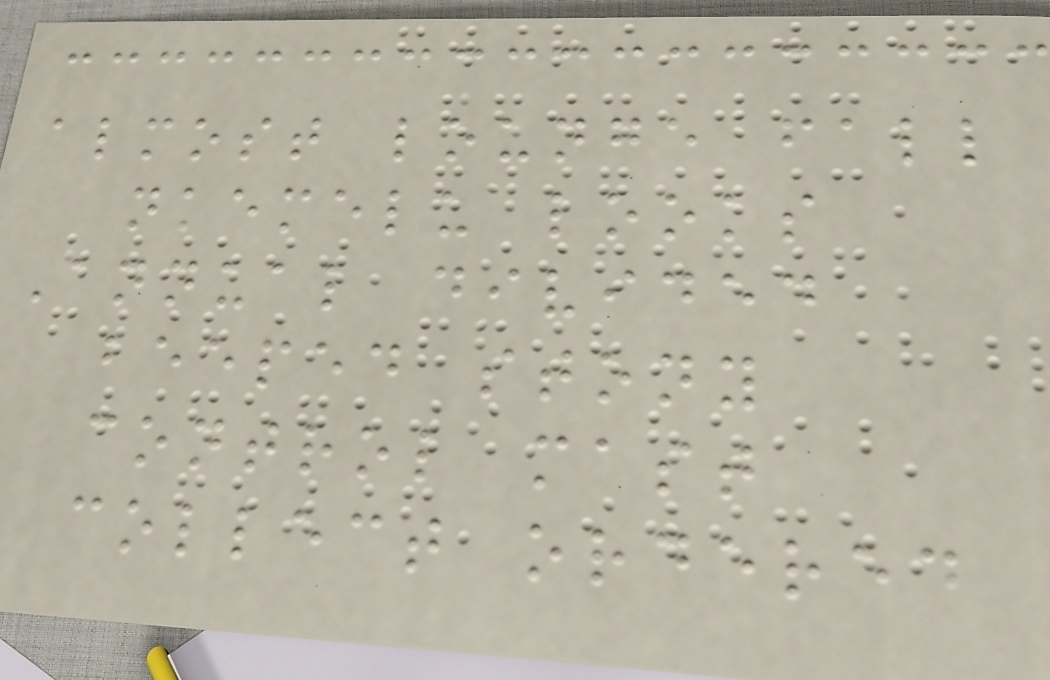almost lounge fall
nkemelu looks
Annual divided
beeped stony
control mast
collect ordered
